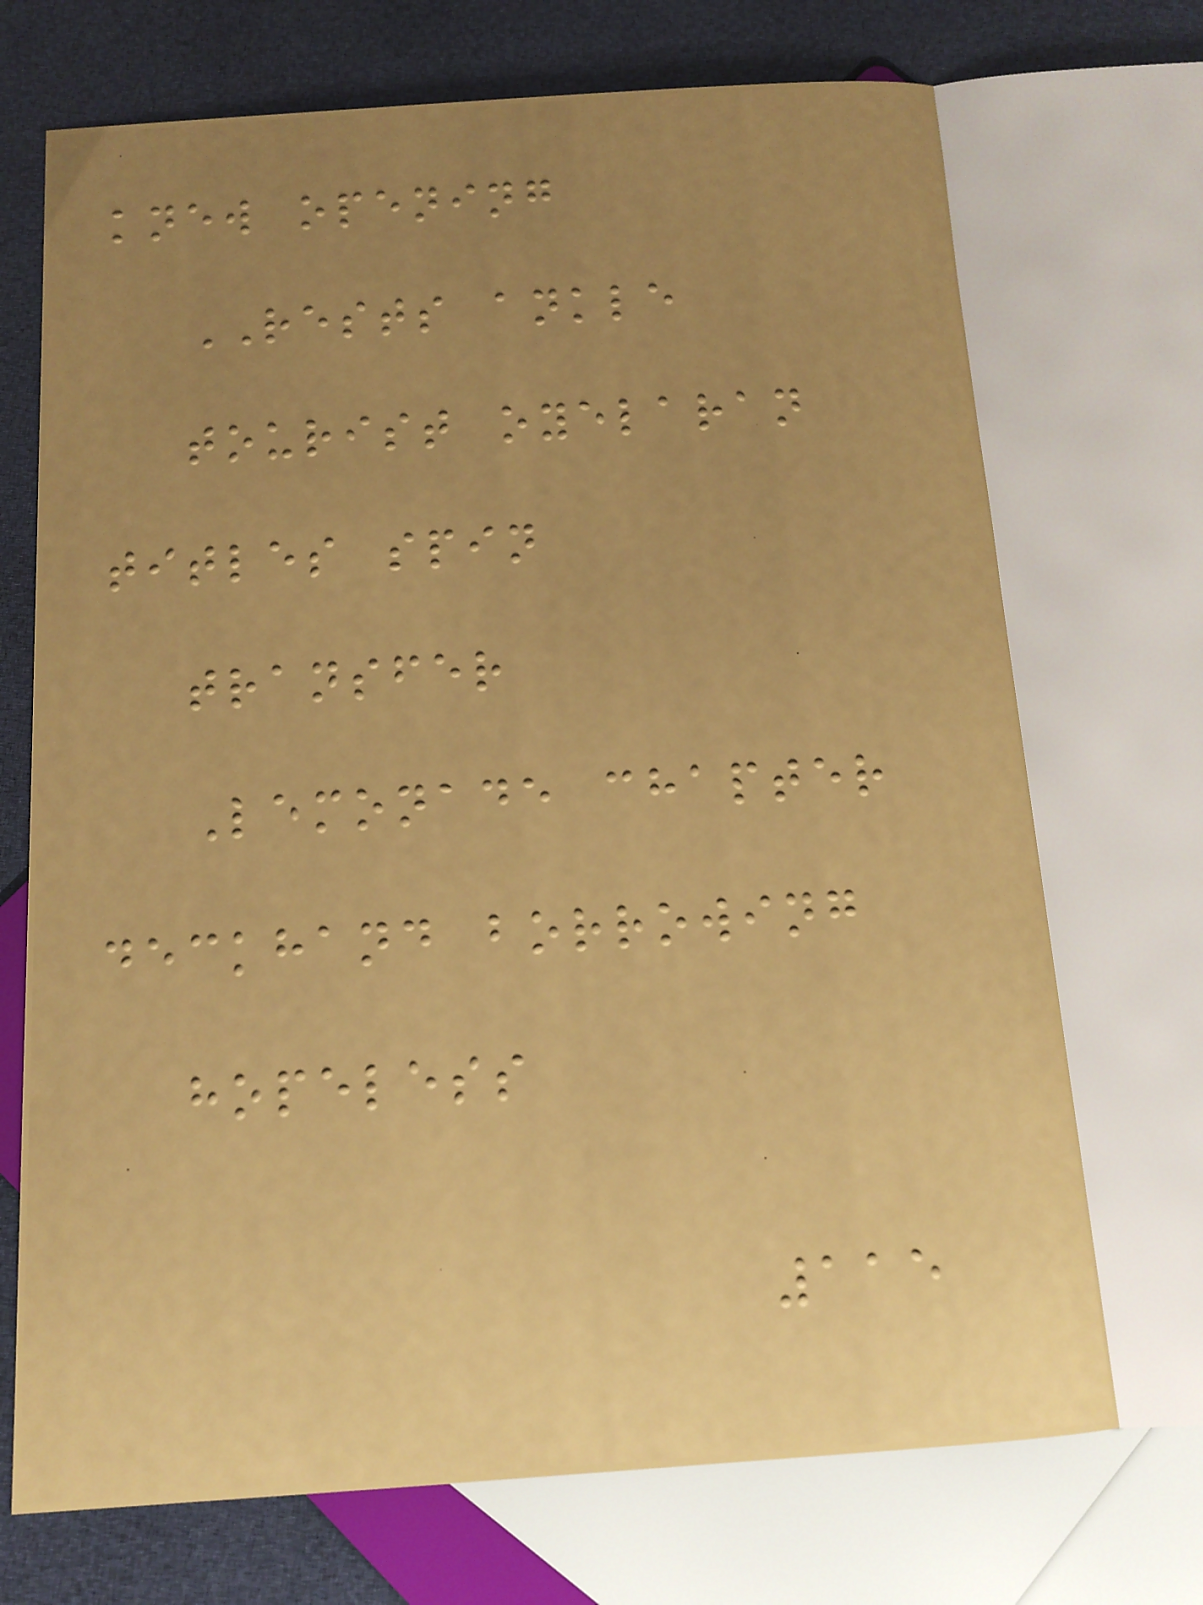knew opening
RESTS ankle
tourist oyelaran
titles spin
transfer
Lemonade chapter
deckhand borrowing
hopeless
115
